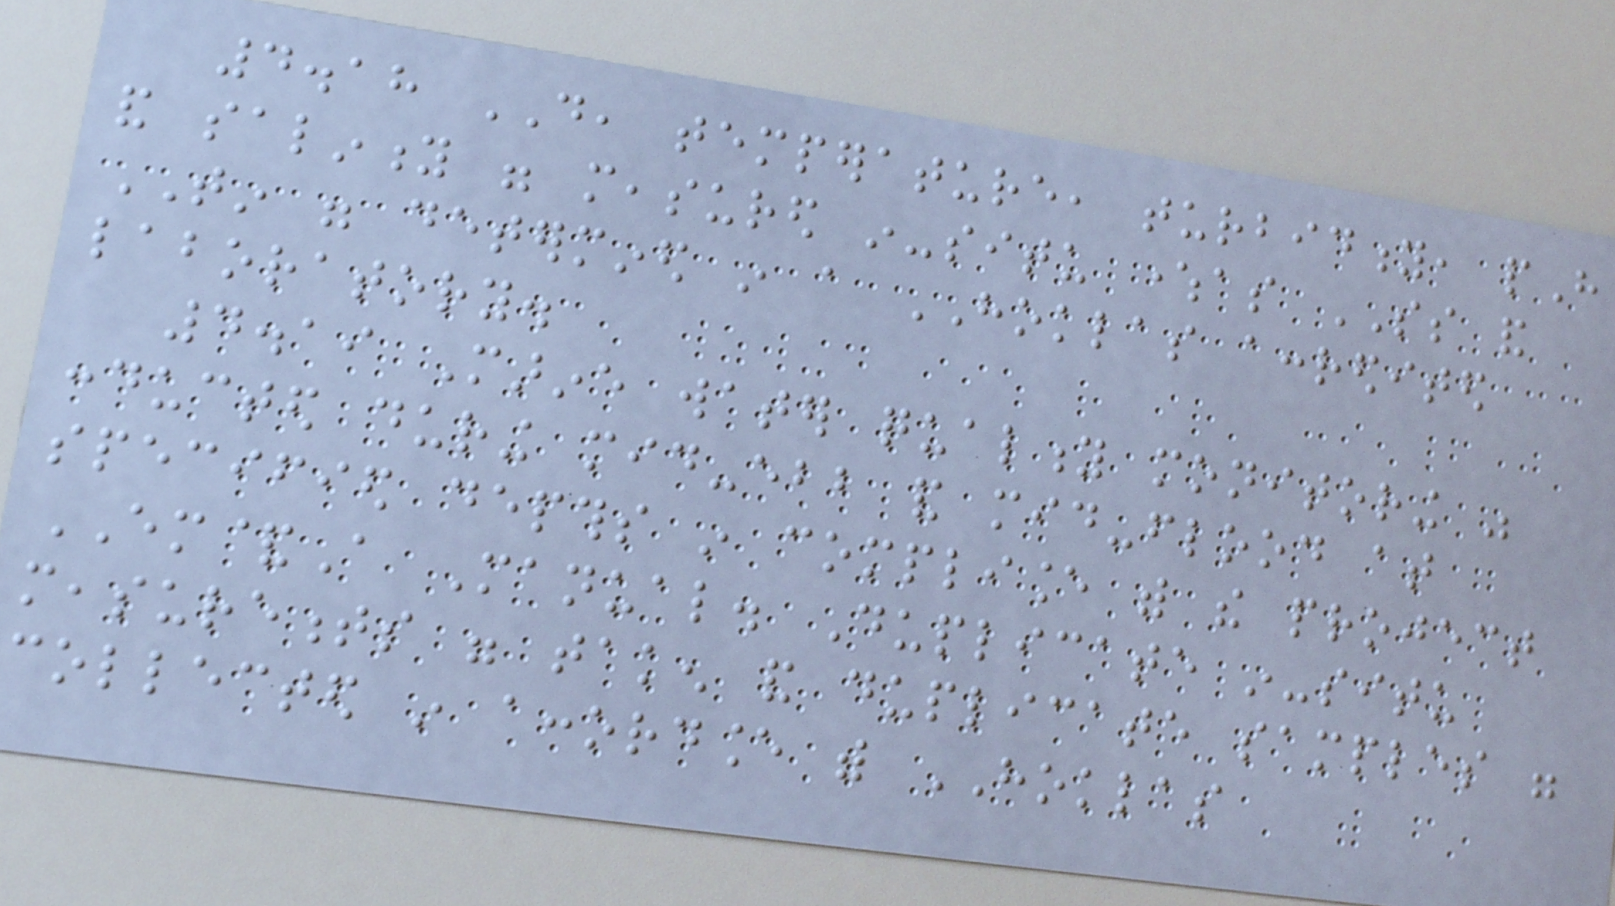4.18 DO, temperature, turbidity, pH
and salinity were measured in-situ whereas SS and
TIN were determined in a HOKLAS accredited
laboratory.
4.19 Marine water quality monitoring was
conducted during mid-ebb and mid-flood at
specified depths in compliance with the project
EM&A Manual. Duplicate in-situ
measurements were taken and duplicate samples were
collected in accordance with HOKLAS
